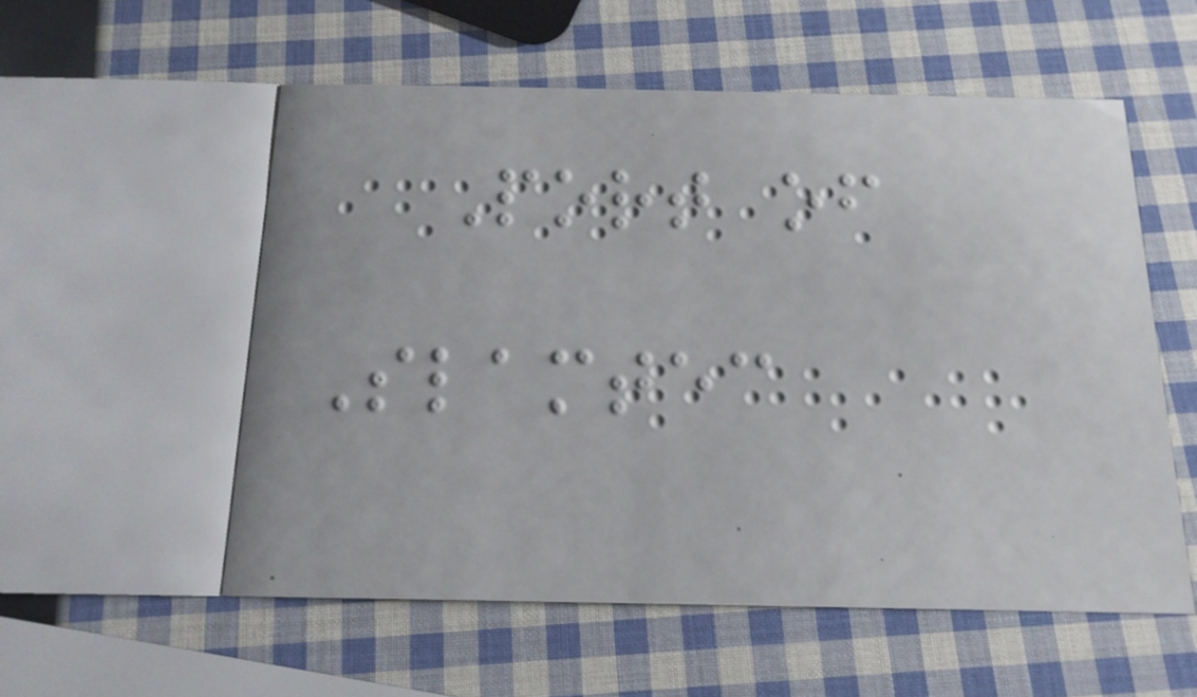Port of
Slamtec
